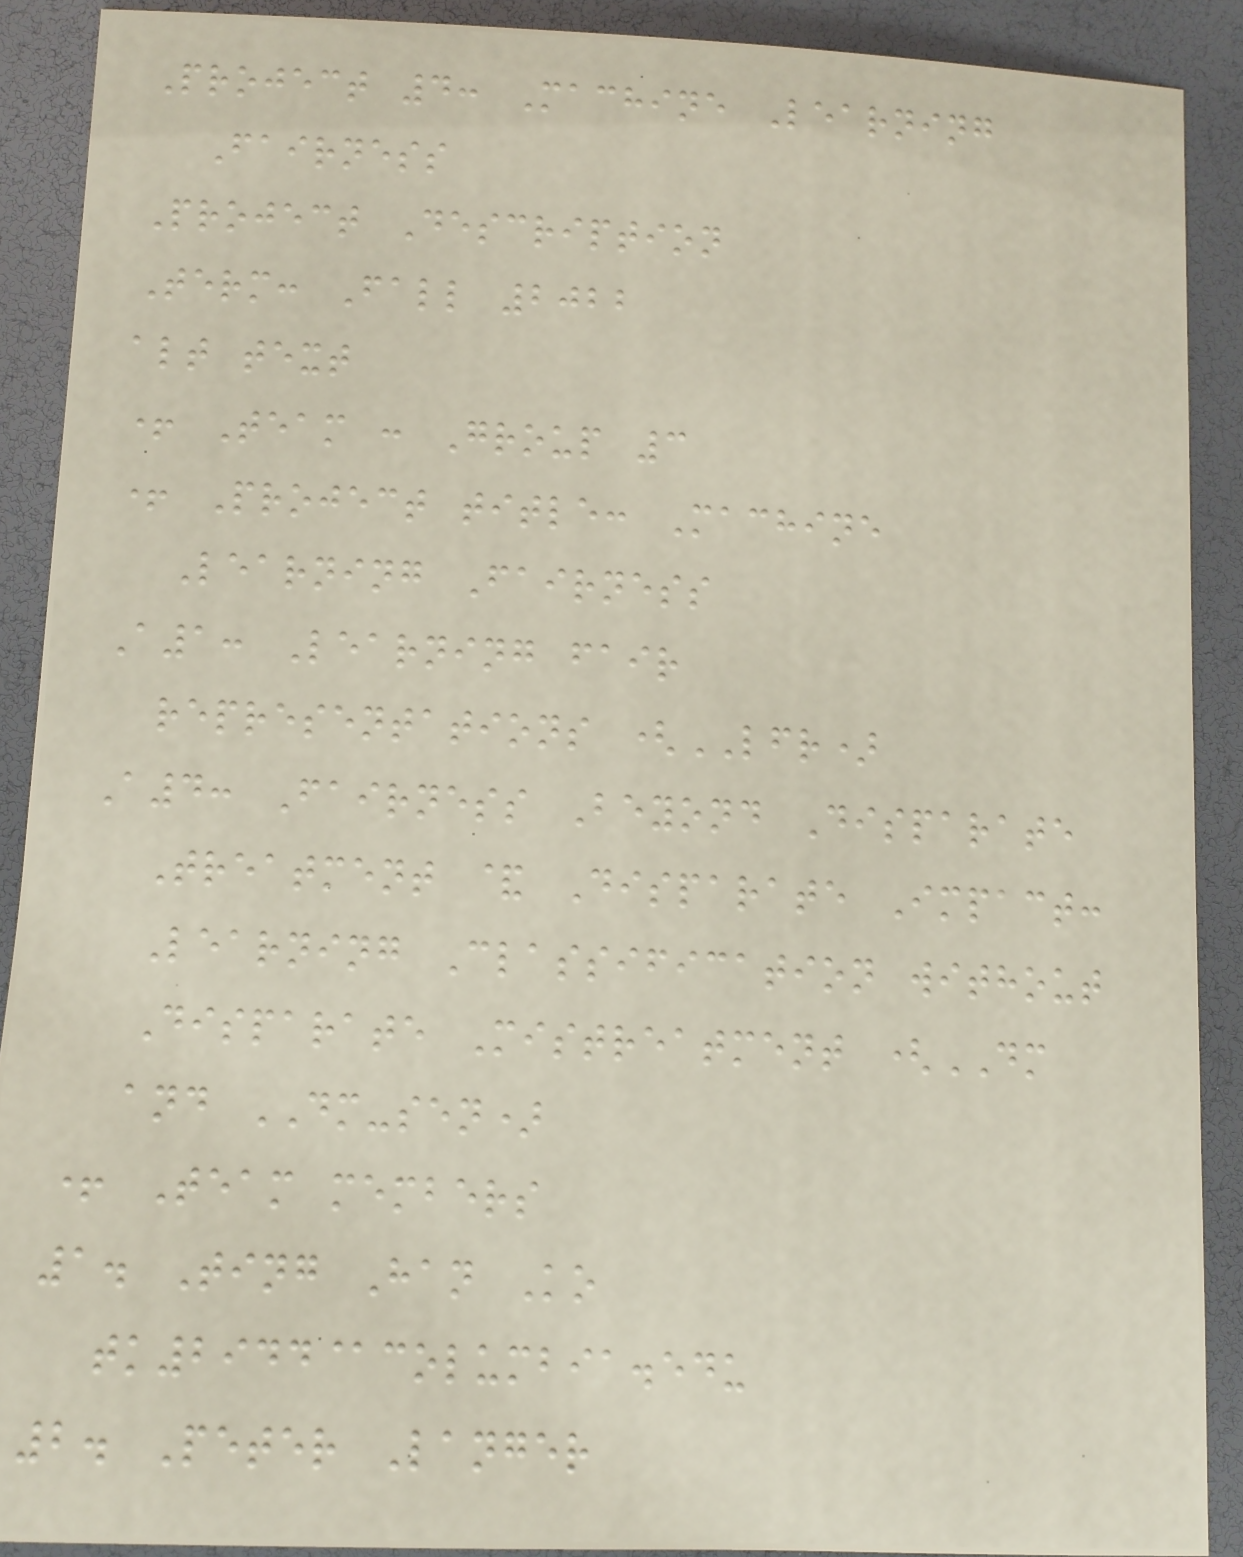Project 4: Machine Learning
Fairness
Project Description
Term: Fall 2022
alt text
+ Team : Group 3
+ Project title: Machine
Learning Fairness
A1: Learning fair
representations (LFR)
A4: Fairness Beyond Disparate
Treatment & Disparate Impact:
Learning Classification without
Disparate Mistreatment (DM
and DM-sen)
+ Team members
1. Ting Han Ko
tk2944@columbia.edu
2. Peter Langer
